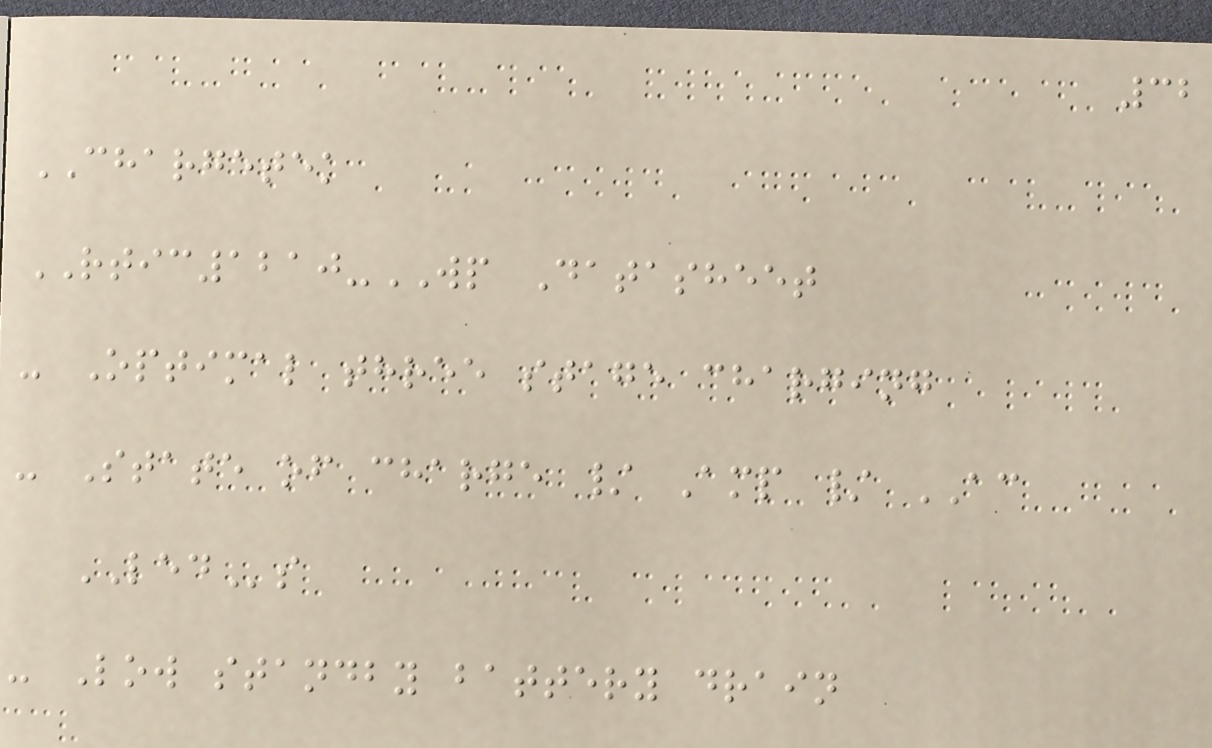32
CHARGETEK
RTIC1210-WP Datasheet
- Optimal three stage charging
- State of charge / Amp / AC
LEDs
- Low standby battery drain
